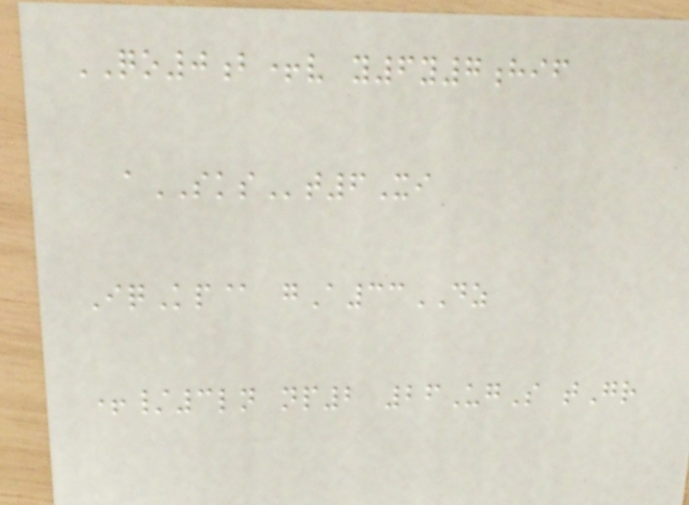QO0b+v y6y7hif
aSKSt6Xi
IqKp@ gA33DZ
+/3ln np2 26UgS tGr
